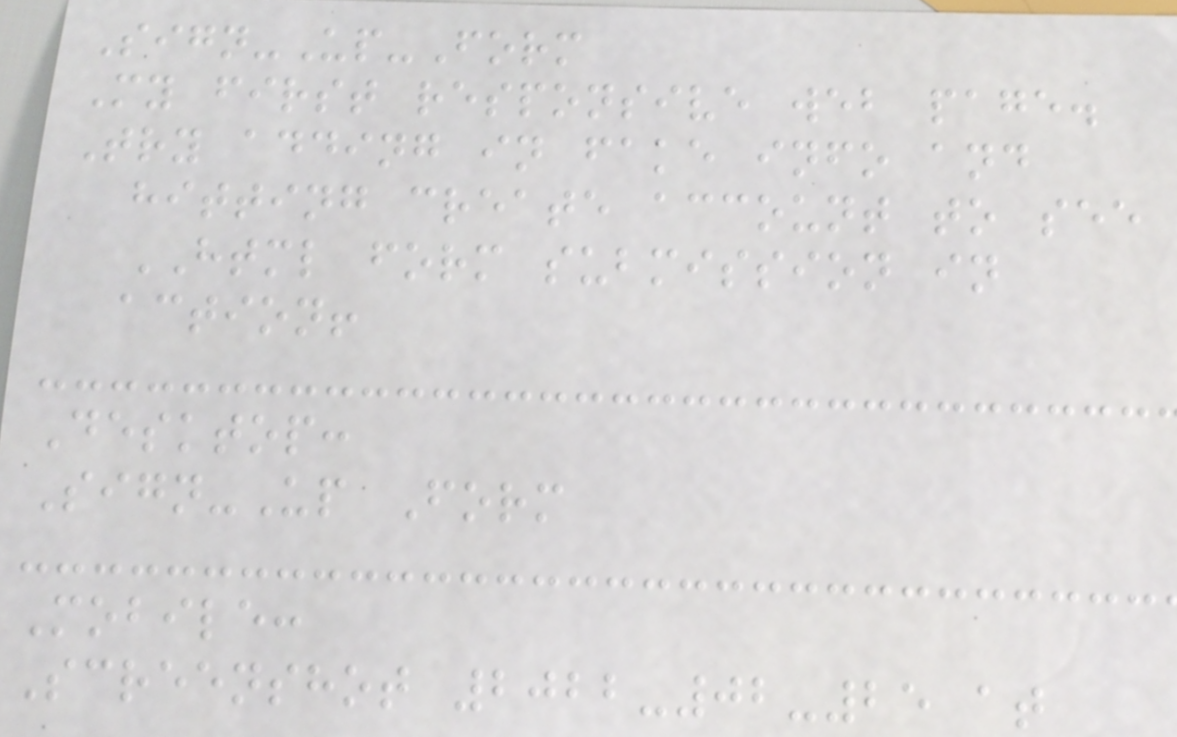Sign-Up-Form
My first responsive web page.
Try adding in fake info and
hitting create account to see
HTML form submission in
action!
Desktop:
Sign-Up Form
Mobile:
Screenshot 2022-02-25 at
